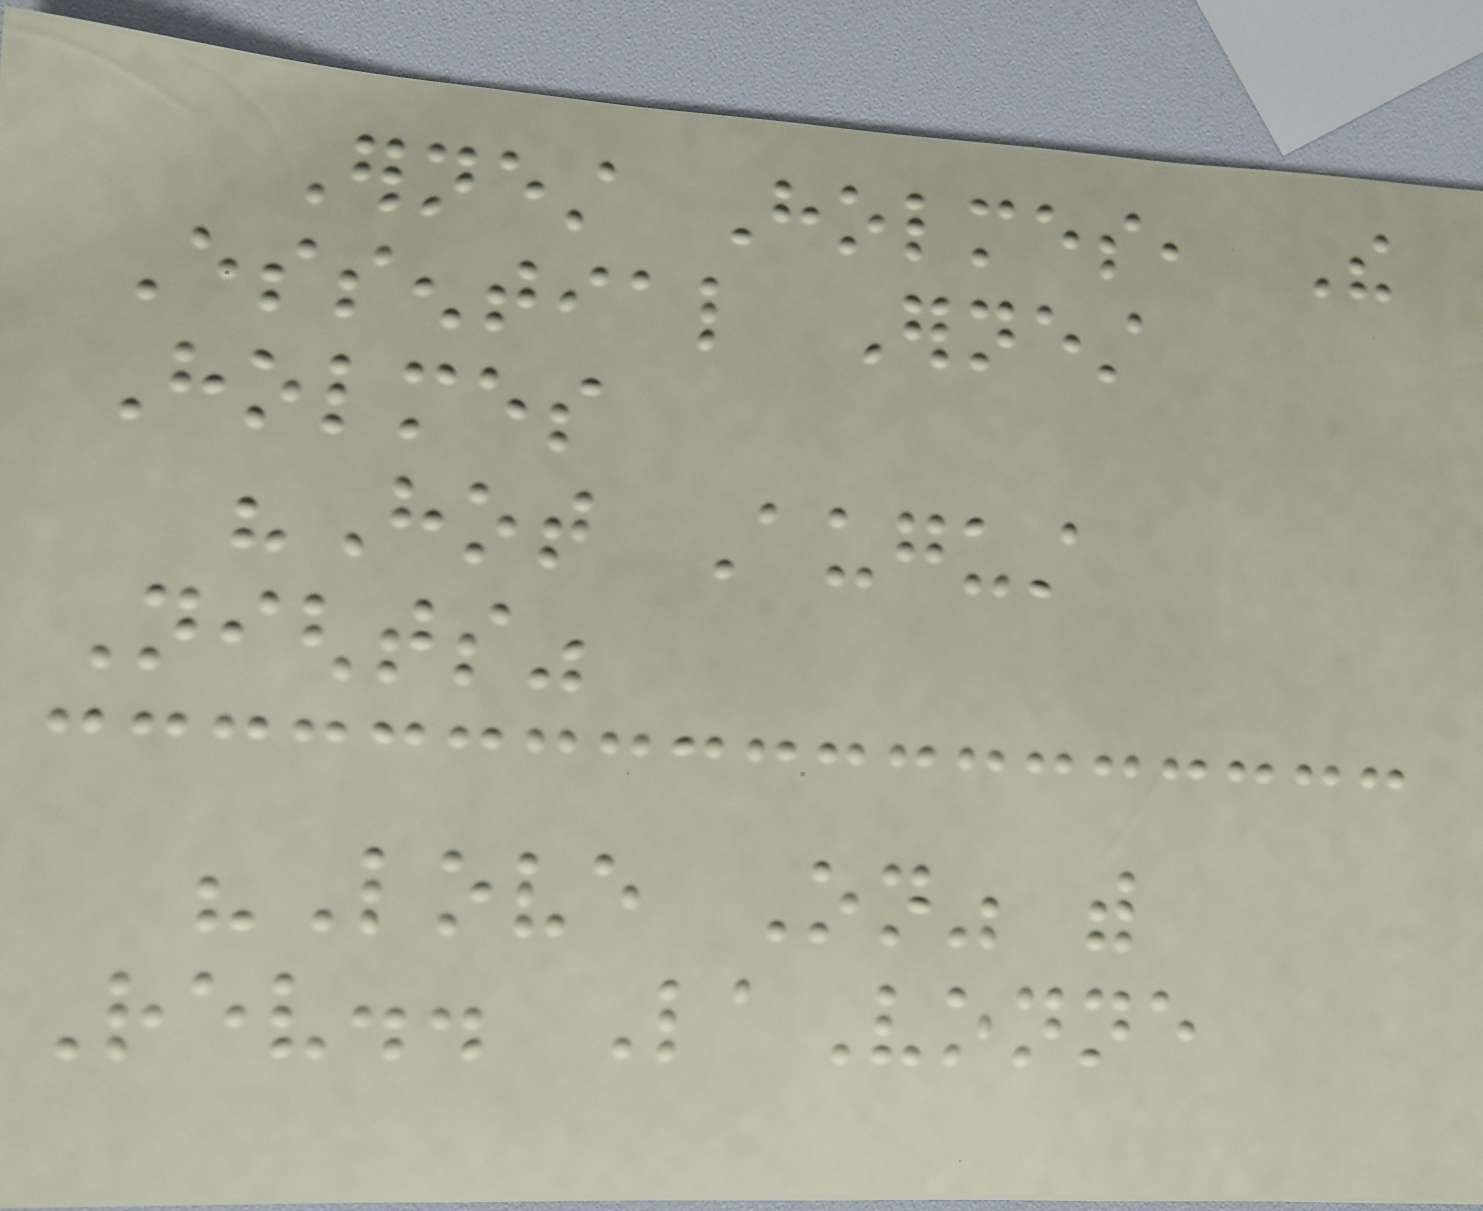Ernest Holmes, The
Essential Ernest
Holmes
"Hot August
Nights"
"Love On" with
Rev.. LaVonne
